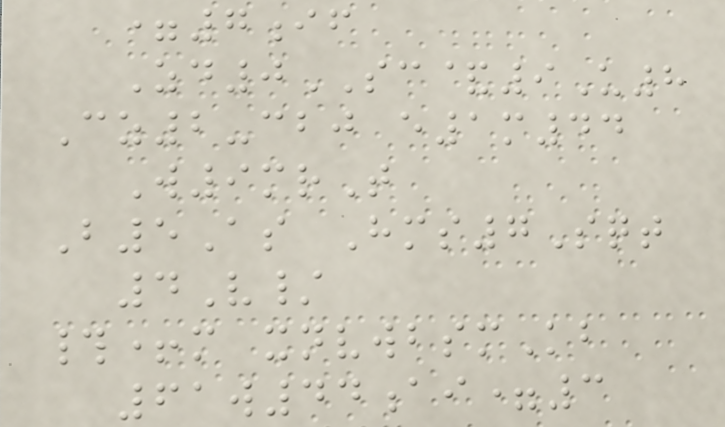=7if
Zd0SC&9U8
Cz2-cbj e1m44
W9mrT
B5As Hms7Sqt
4V/
#+m xnvwbsmKb
61w44ai=3
